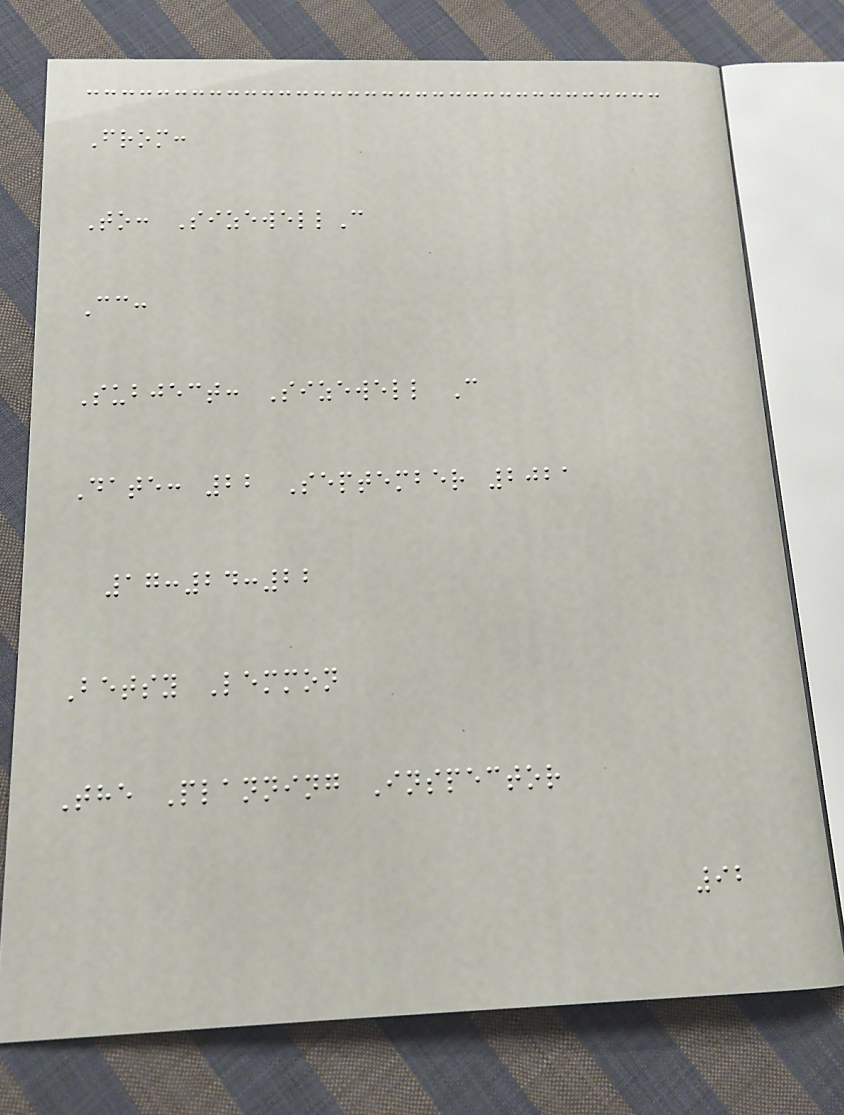From:
To: SizewellC
Cc:
Subject: Sizewell C
Date: 22 September 2021
17:24:22
Betsy Lemmon
The Planning Inspector
92
